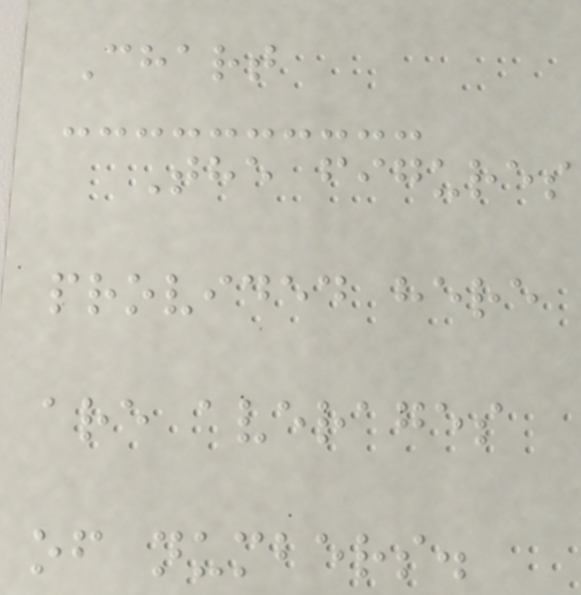Chart
The figures
provided here
are averages
of numbers.
